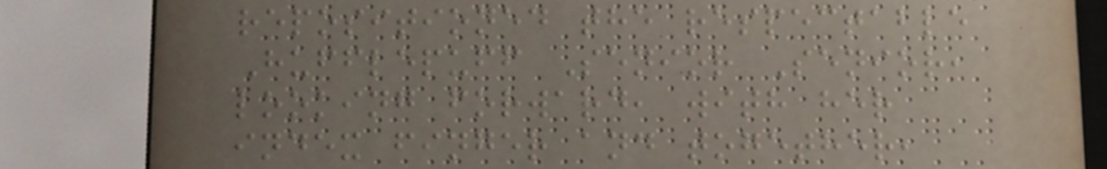repositioned the respectable
Hufflepuff Senior Senior,
looking forward, with her
index finger and together,
